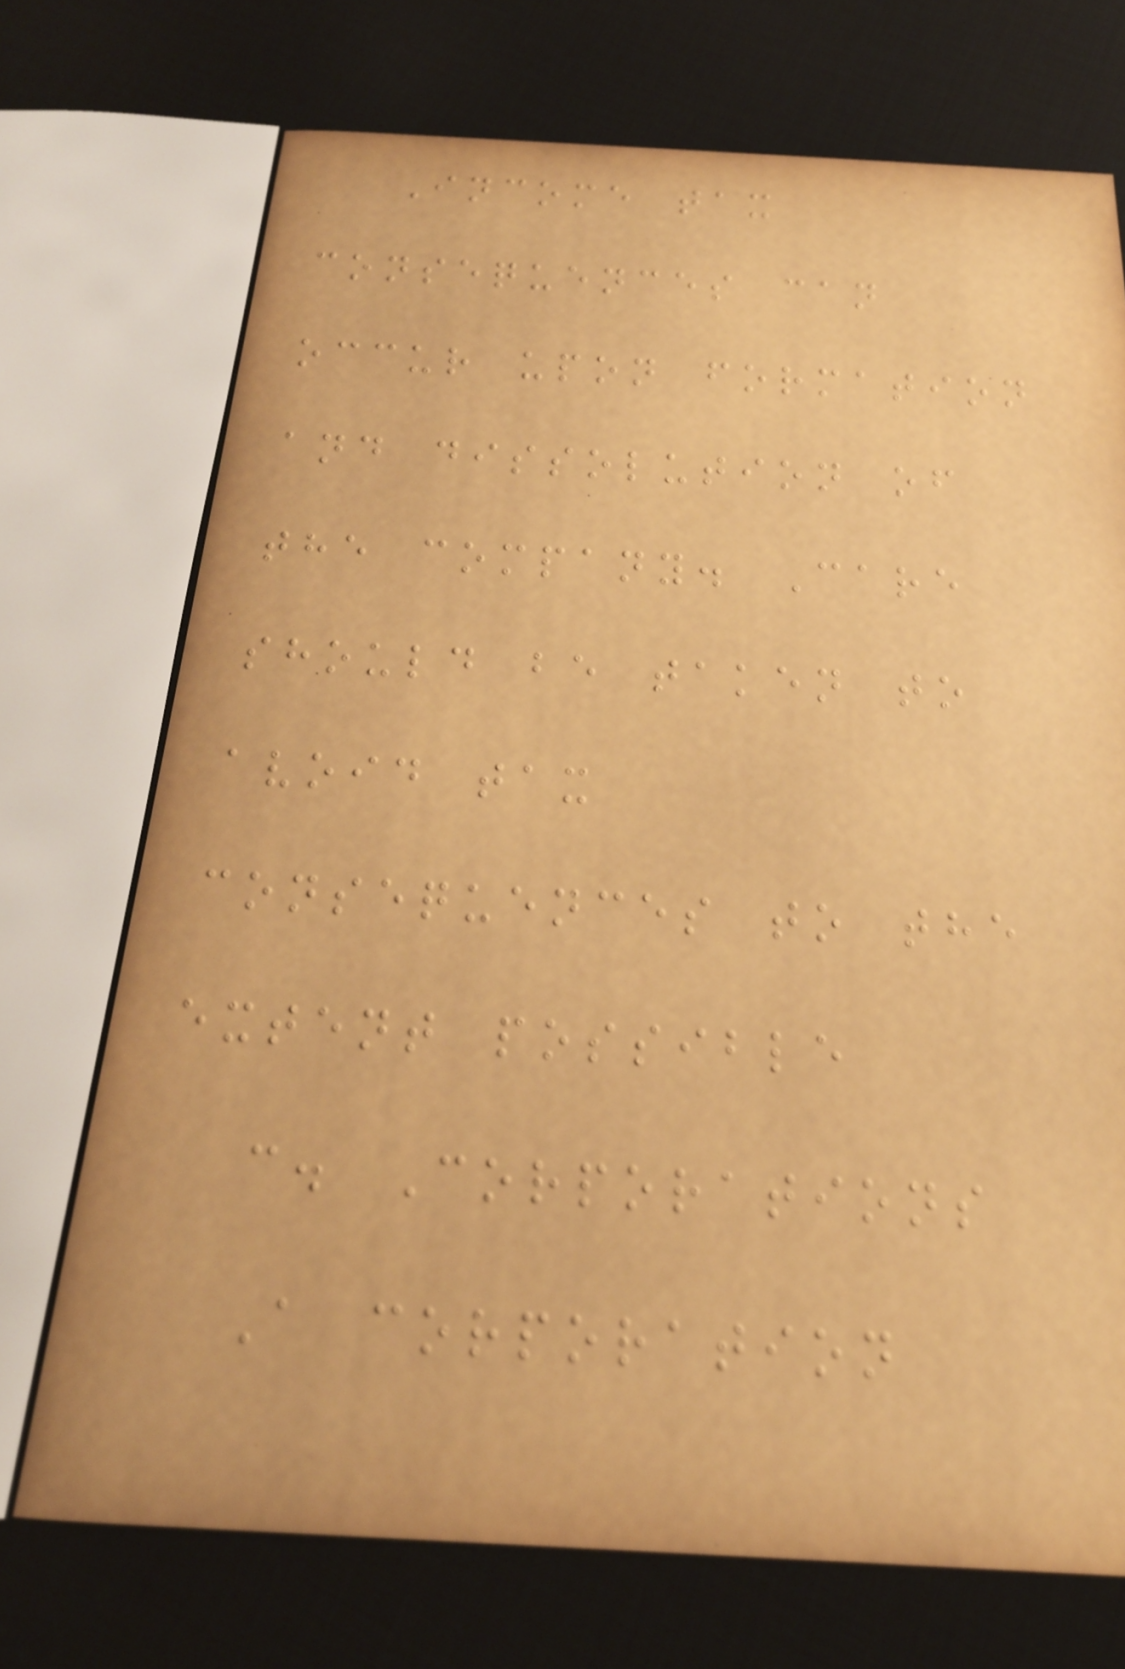Income tax
consequences can
occur upon formation
and dissolution of
the company. Care
should be taken to
avoid tax
consequences to the
extent possible
c. Corporations
A corporation
